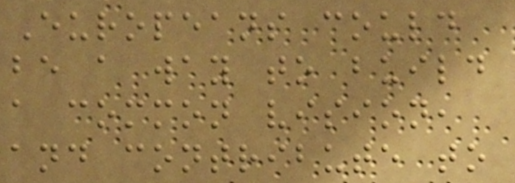Europeans could
be a way to build
a common vision,
and contribute to
